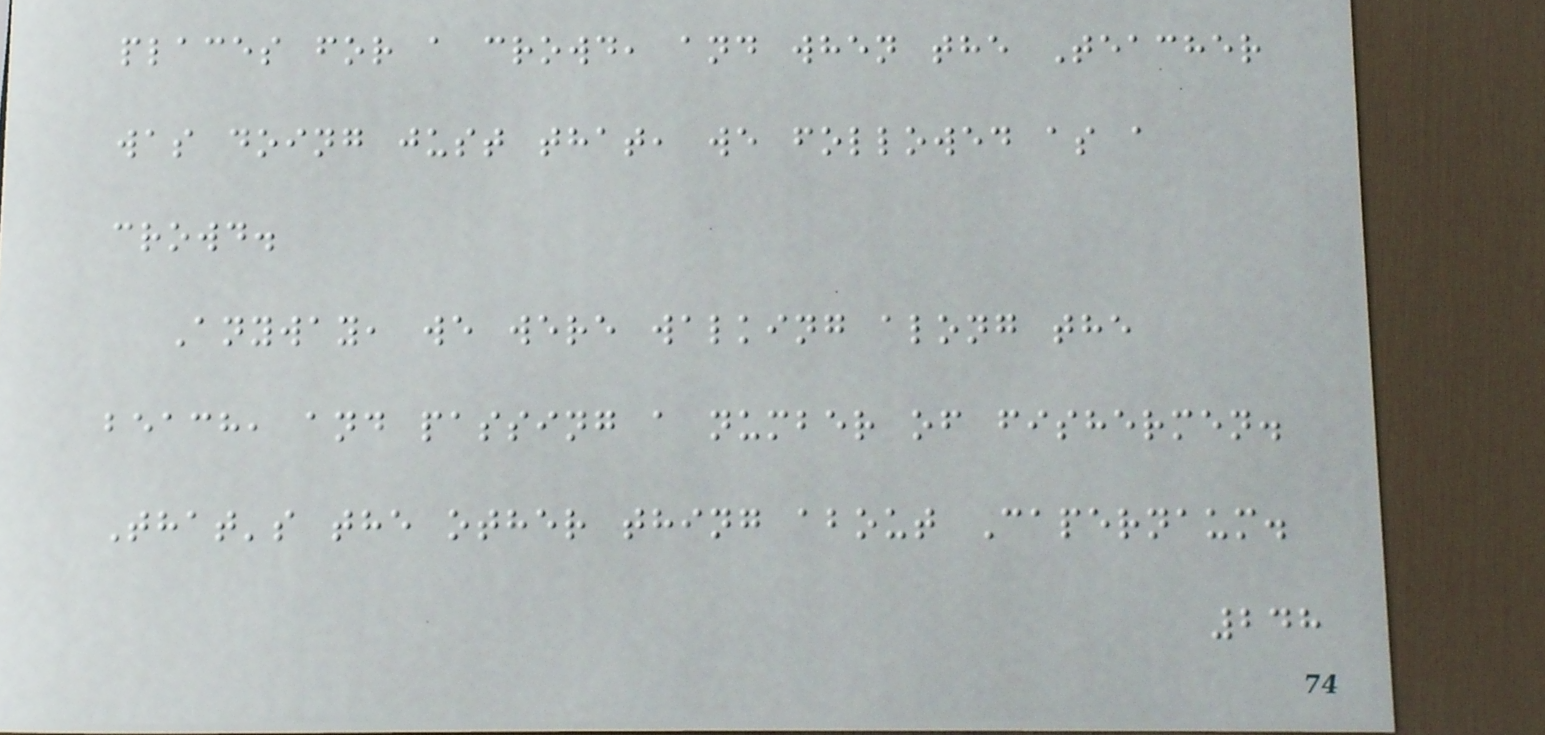places for a crowd, and when the Teacher
was doing just that, we followed as a
crowd.
Anyway, we were walking along the
beach, and passing a number of fishermen.
That's the other thing about Capernaum.
248
